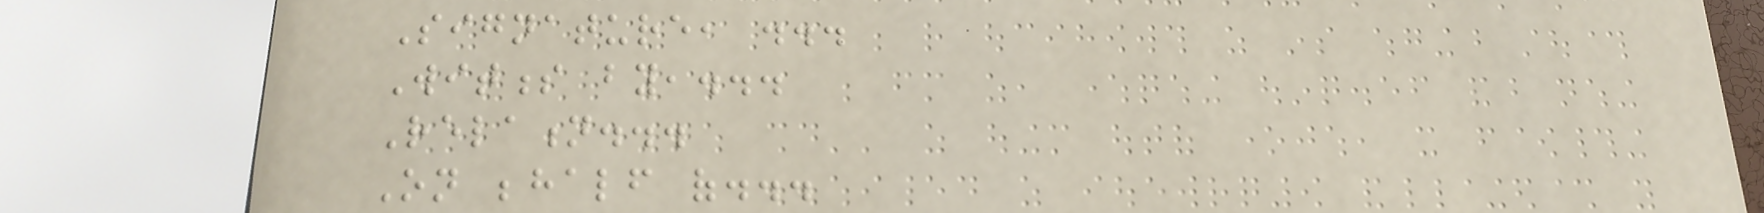Signature, ...
Witness by,...
Relation...
On behalf of...
